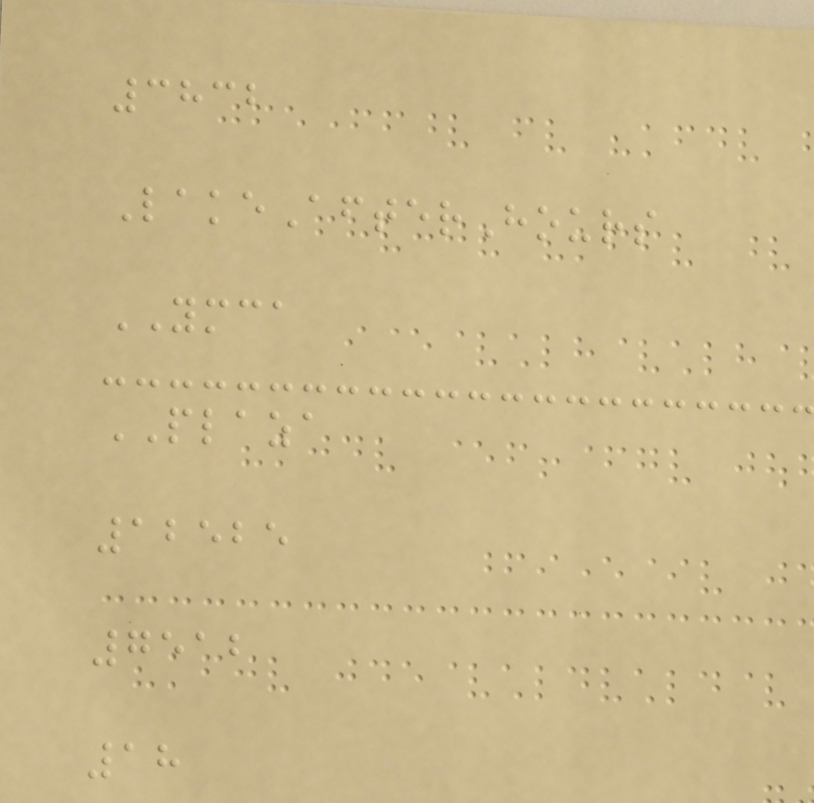3832
LakeAfterHours
YMCA
PLAZA
12525
7512
18
